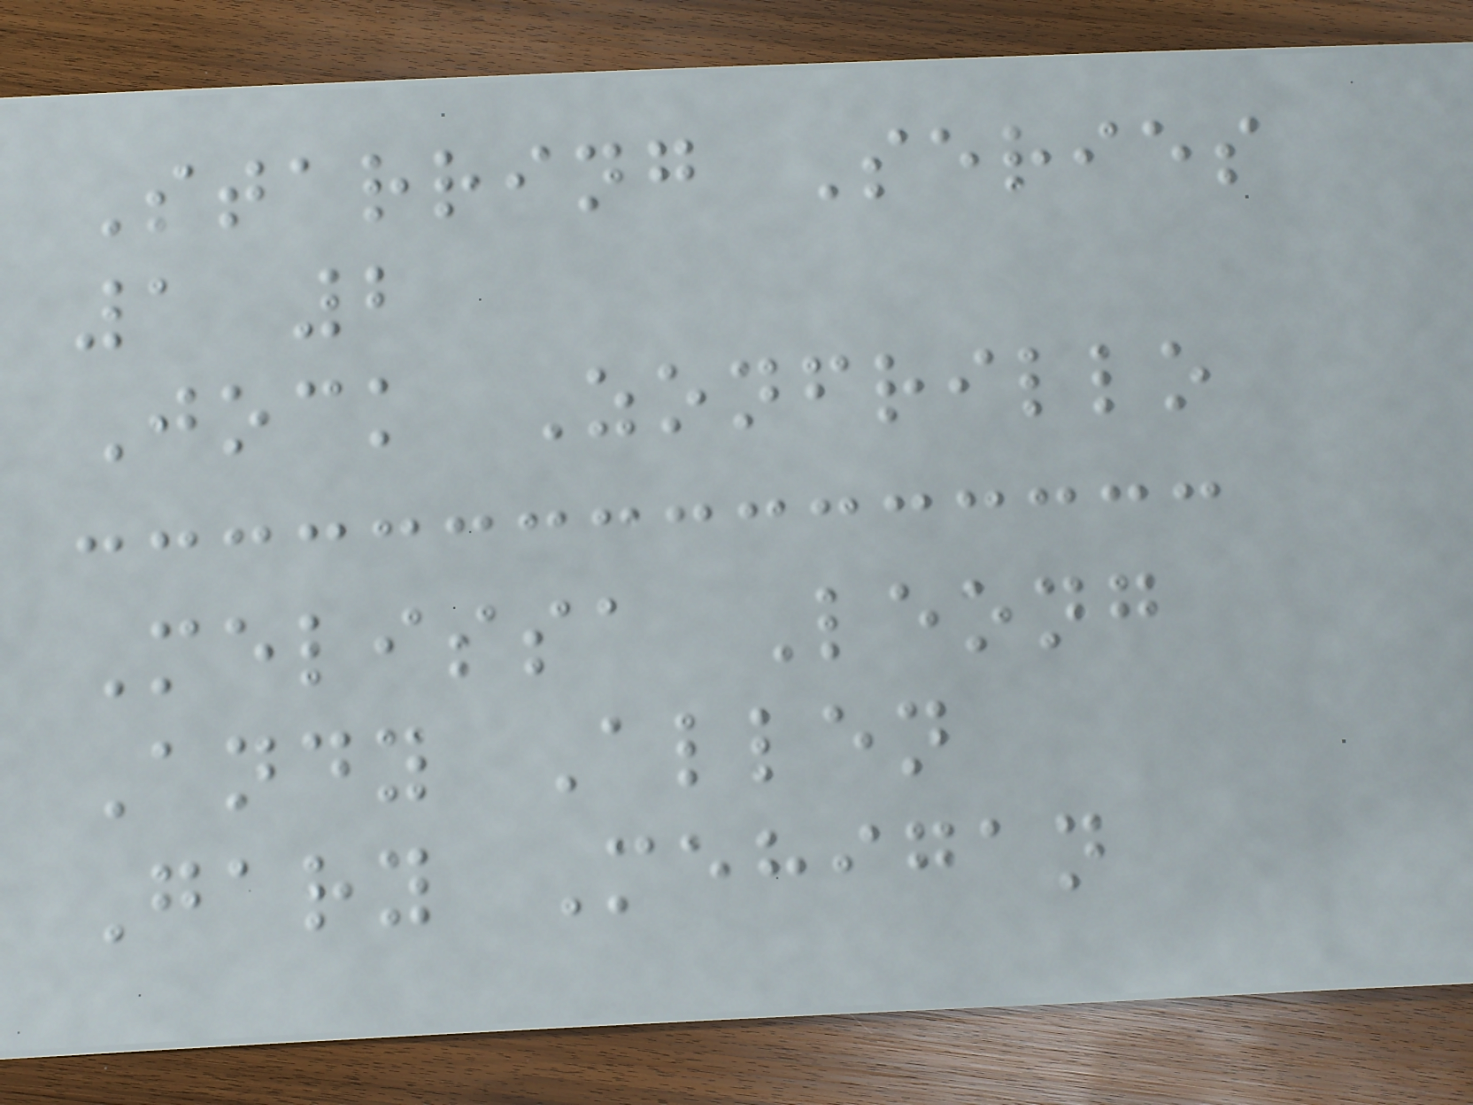Starring Series
1 2
Jock Zonfrillo
Melissa Leong
Andy Allen
Gary Mehigan
